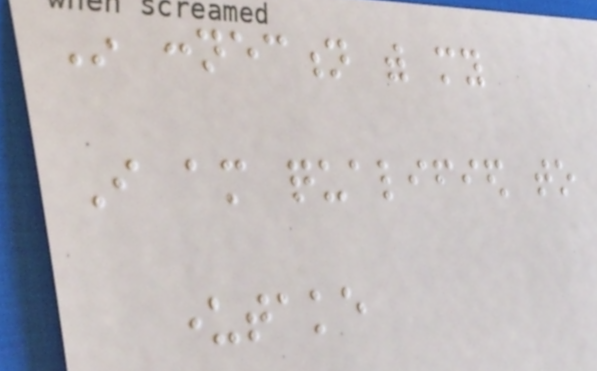In connection with my
I am qualified to
undertake
